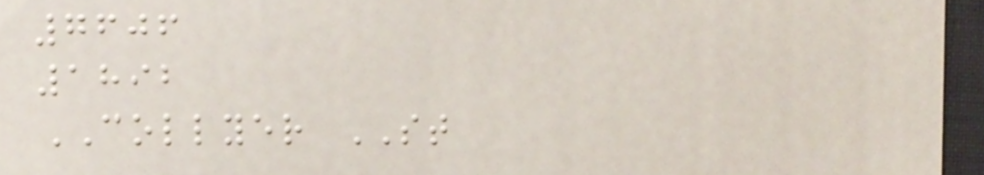7606
1892
COLLYER ST
